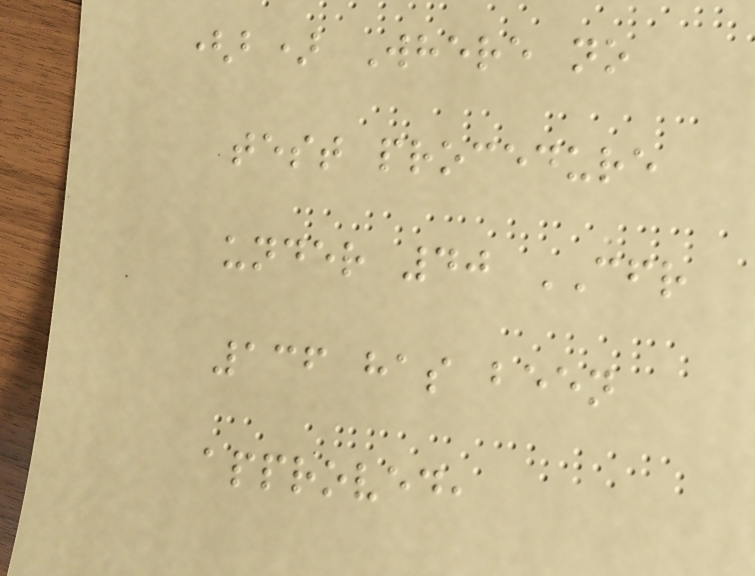(b) Where no
test procedure
under 40 CFR
136 has been
approved,
